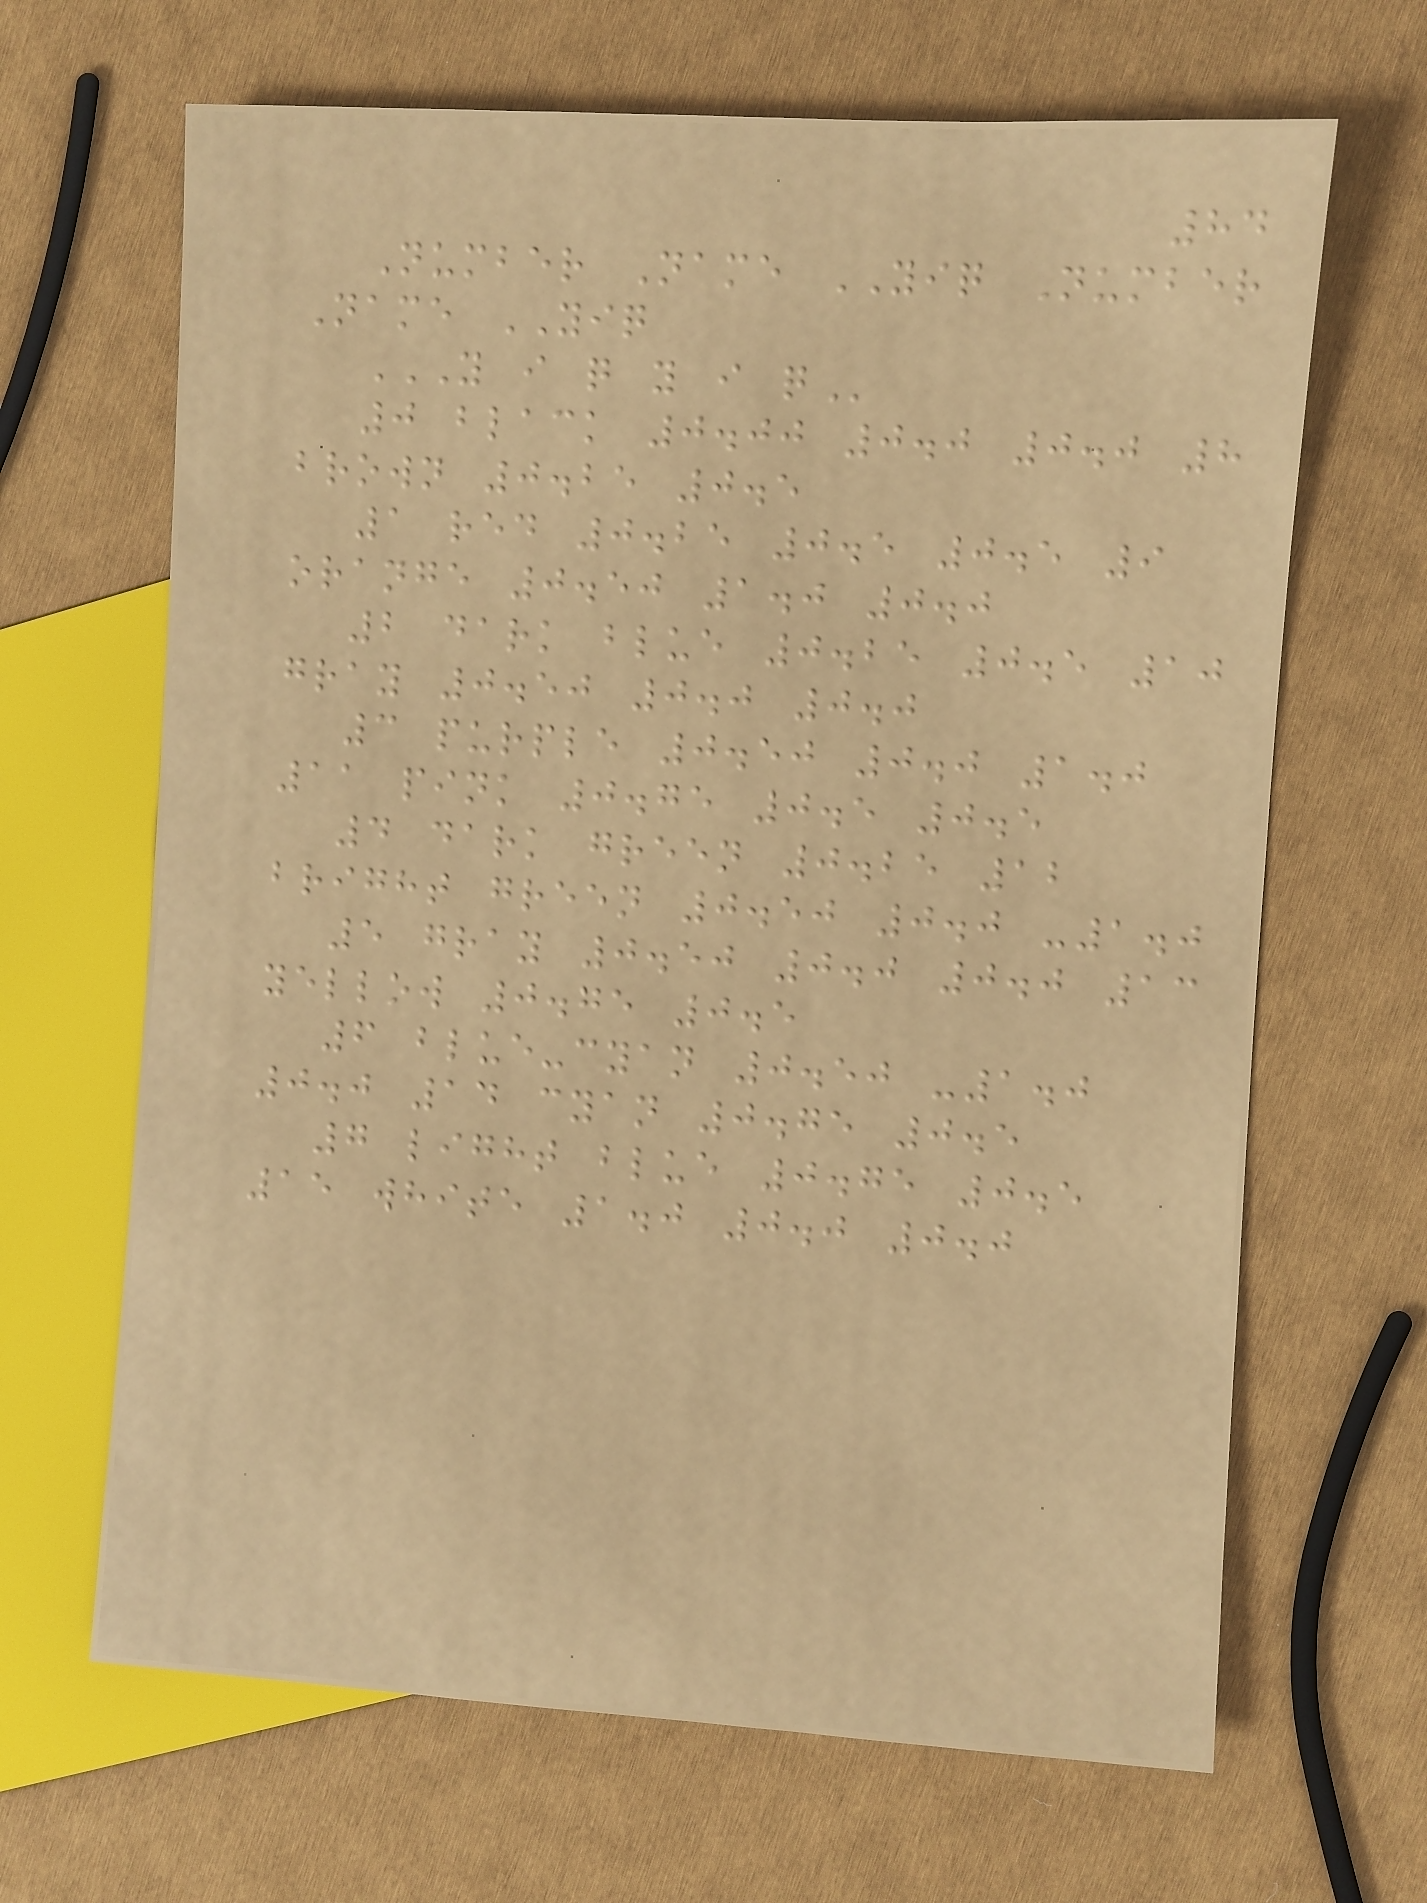84
Number Name YIQ Number
Name YIQ
Y I Q Y I Q
0 black 0.00 0.0 0.0 8
brown 0.25 0.5
1 red 0.25 0.5 0.5 9
orange 0.50 1.0 0.0
2 dark blue 0.25 0.5 10
gray 0.50 0.0 0.0
3 purple 0.50 0.0 1.0
11 pink 0.75 0.5 0.5
4 dark green 0.25 12
bright green 0.50 0.0 -1.0
5 gray 0.50 0.0 0.0 13
yellow 0.75 0.5
6 blue-cyan 0.50 -1.0
0.0 14 cyan 0.75 0.5
7 light blue 0.75 0.5
15 white 1.0 0.0 0.0
